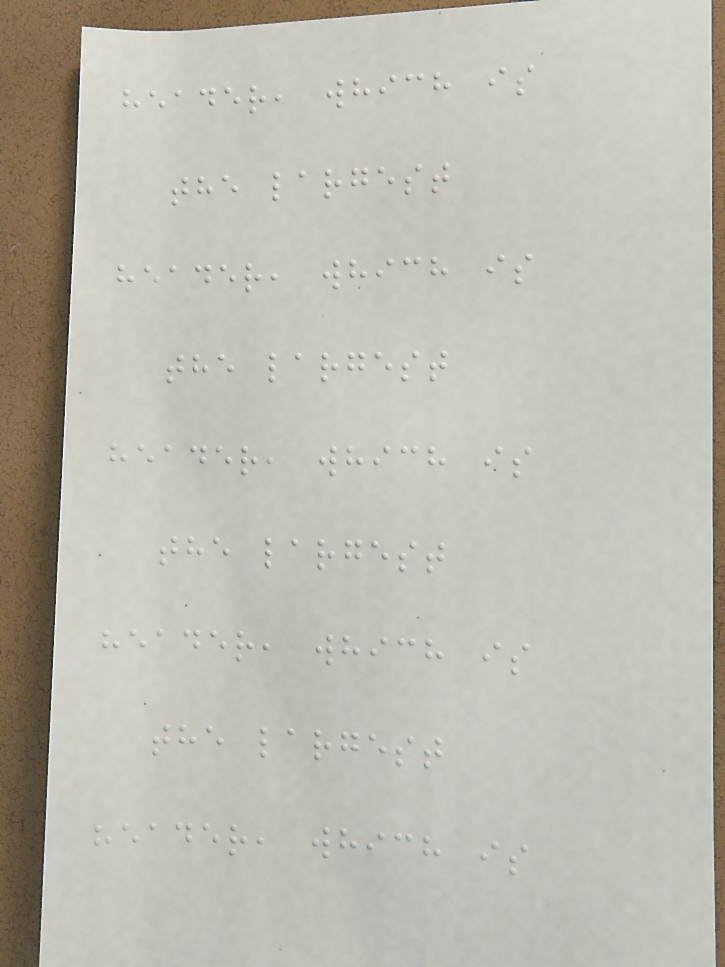header, which is
the largest
header, which is
the largest
header, which is
the largest
header, which is
the largest
header, which is
